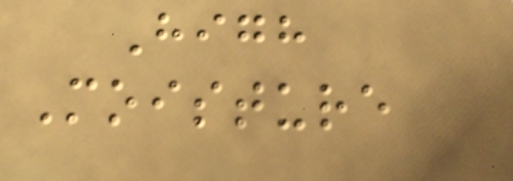High
Moisture
